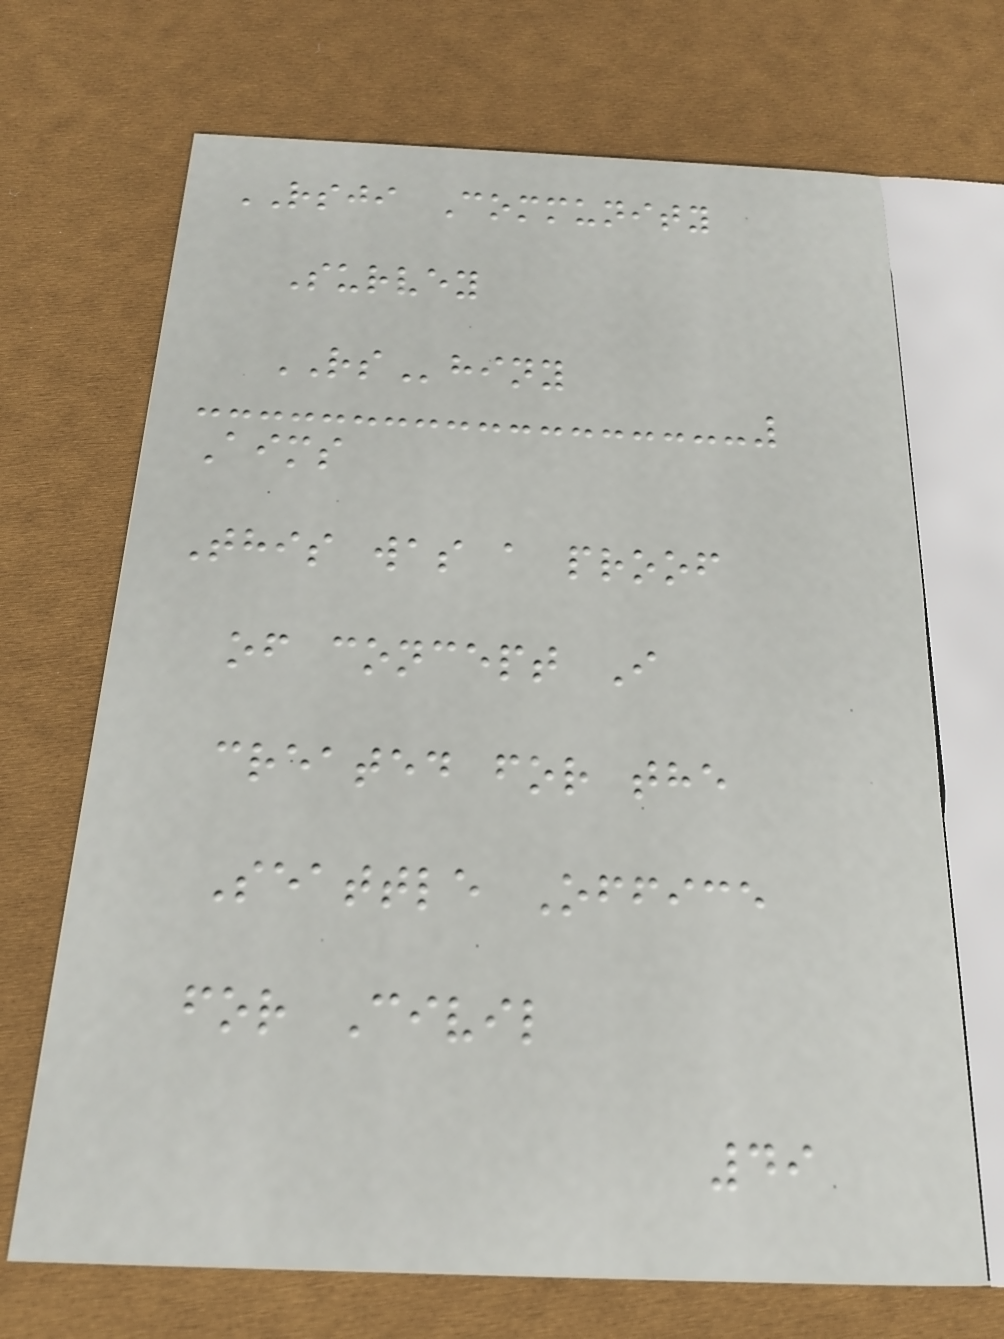RSJI Community
Survey
RShiny
Aims
This was a proof
of concept I
created for the
Seattle Office
for Civil
49
